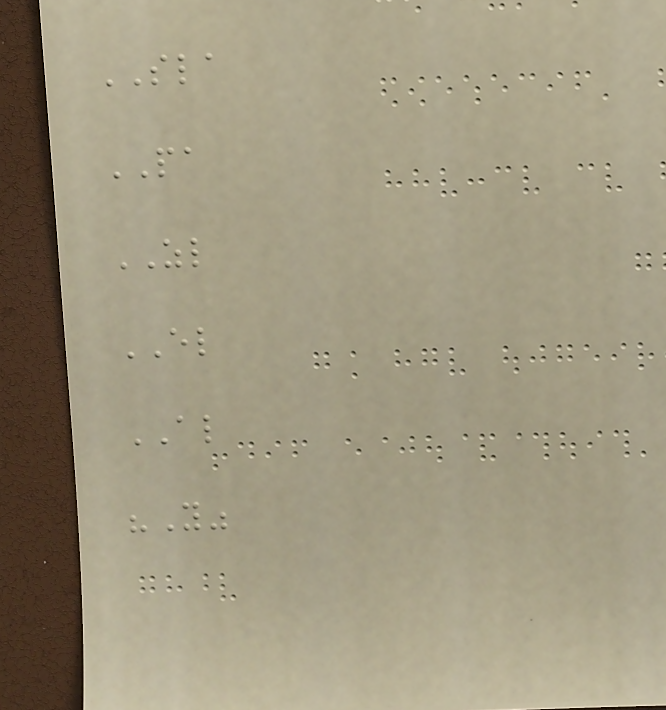SLA
PA
ZL
EL
AL
"Y"
